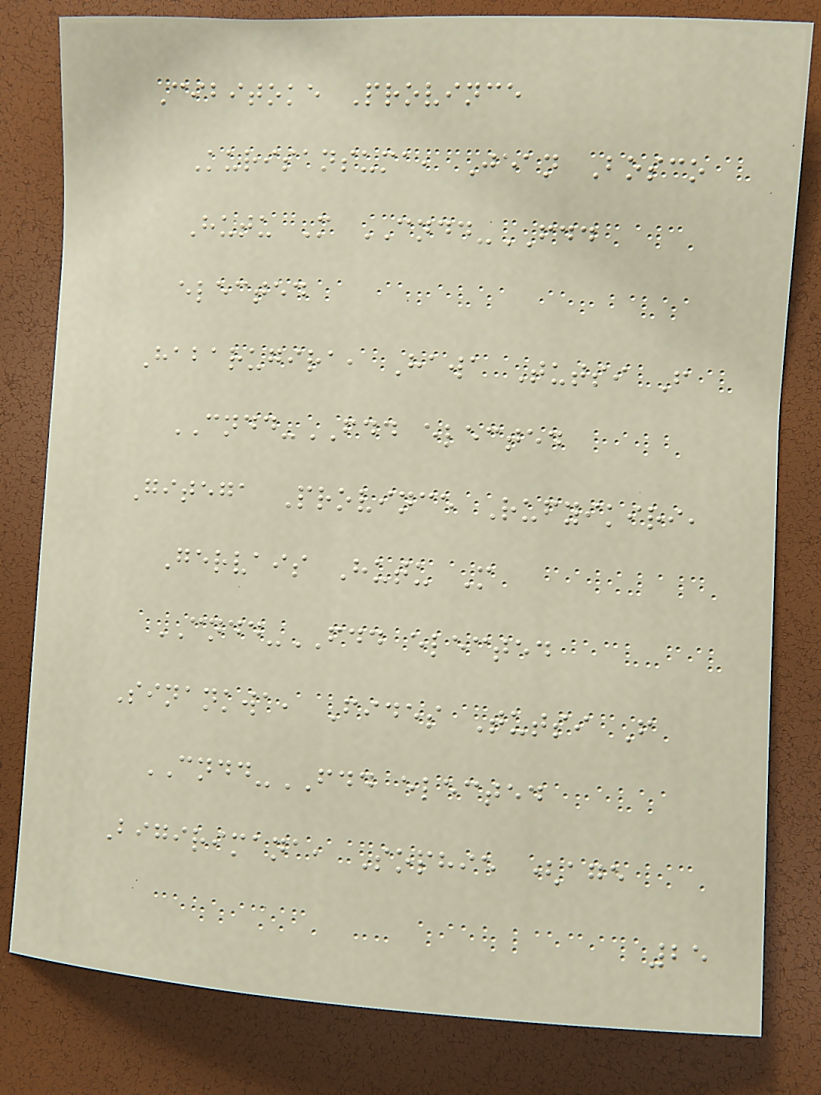Cibitoke Province
Kurisansuma, Jean Bosco
Hutu M CNDD-FDD
elected
Habarugira, Hawa Tutsi F
CNDD-FDD elected
Gitega Province Rufyikiri,
Gervais Hutu M
CNDD-FDD elected
Sinankwa, Fides Tutsi F
CNDD-FDD elected
Bigirimana, Sophie (age
25
